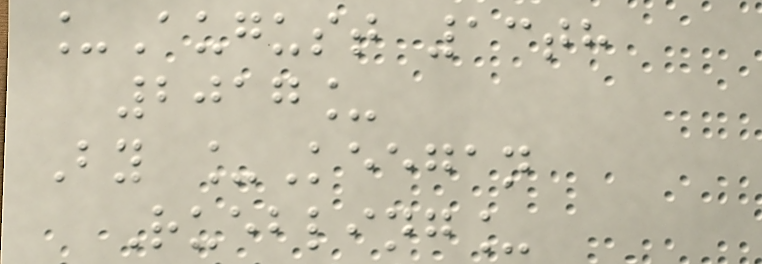_August 13th
2017_
By _Keegan
Ruebling_
